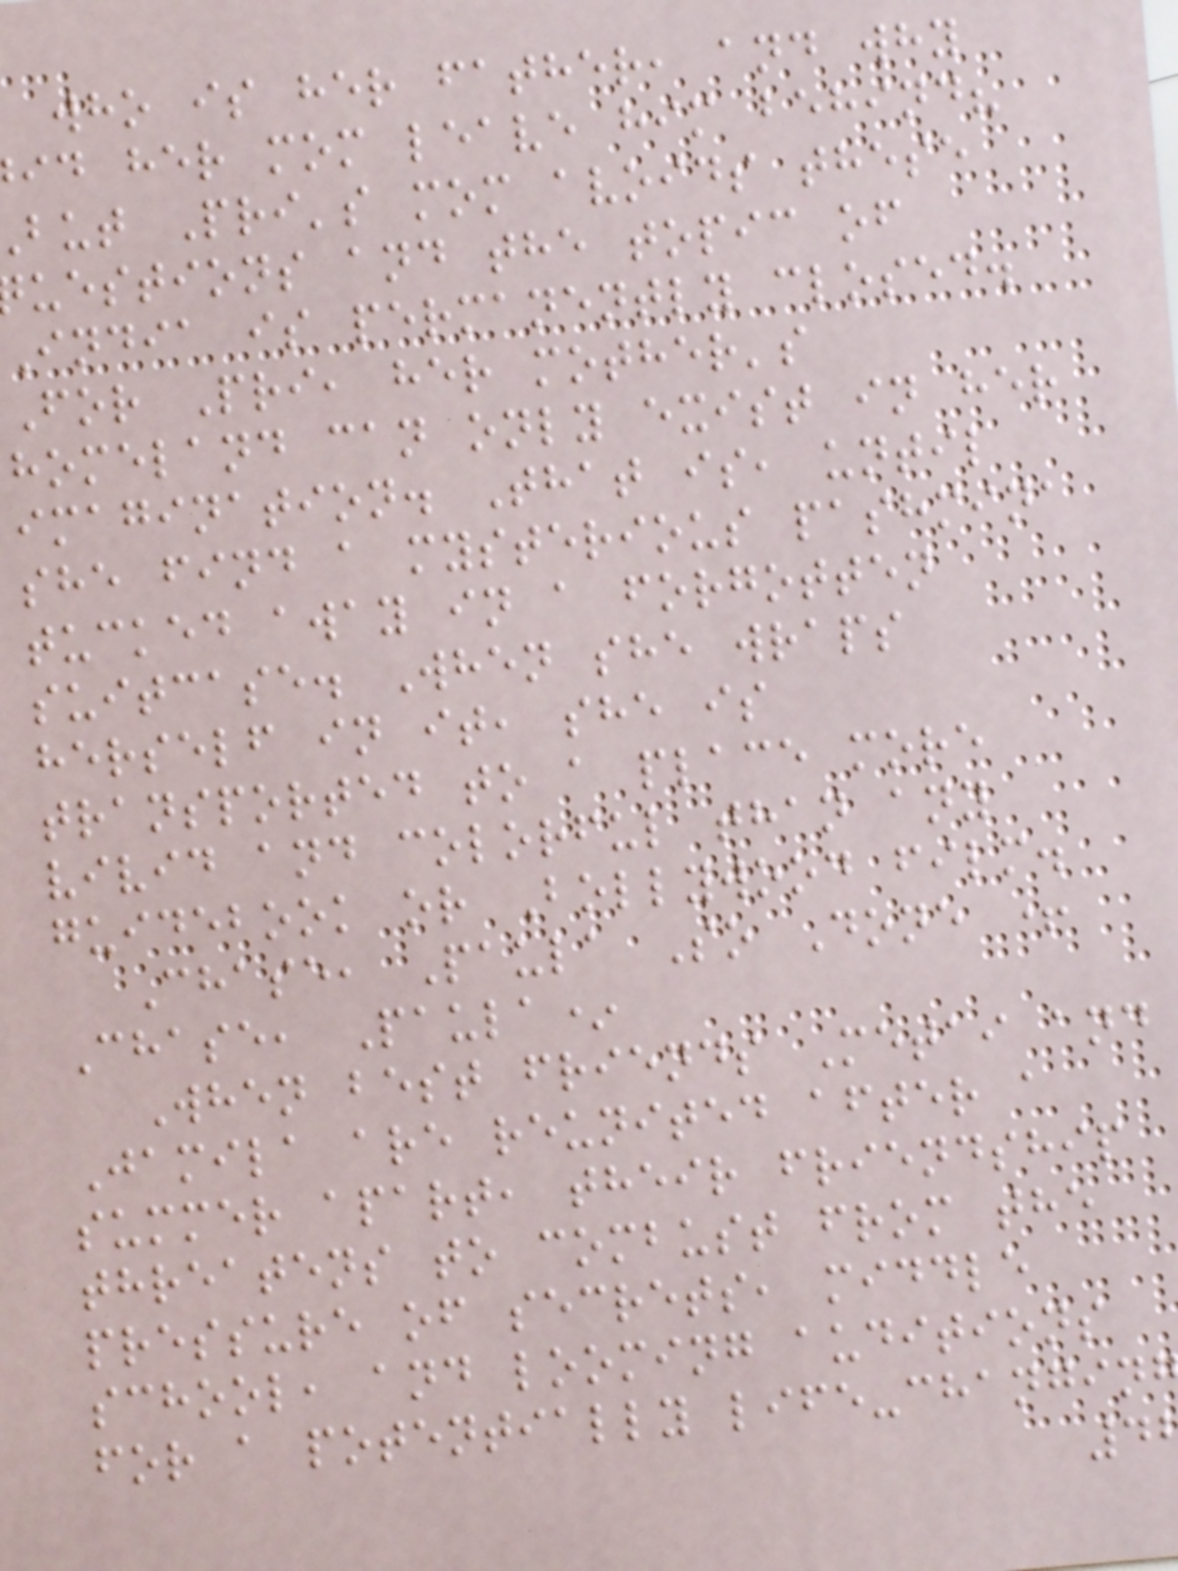who is her father, and why
id her mom leave him behind?
but Pri's mom avoids these
uestions and the topic of
India is permanently closed.
For Pri, her mother's
homeland can only exist in her
imagination. That is, until
she find a mysterious pashmina
tucked away in a forgotten
suitcase. When she wraps
herself in it, she is
transported to a place more
vivid and colorful than any
guidebook or Bollywood film.
Chase, Paula So Done +
Chase, Paula*
When best friends Metai and
Jamila are reunited after a
summer apart, their friendship
threatens to combust from the
pressure of secrets, middle
school, and looming auditions
for a potentially life-changin
